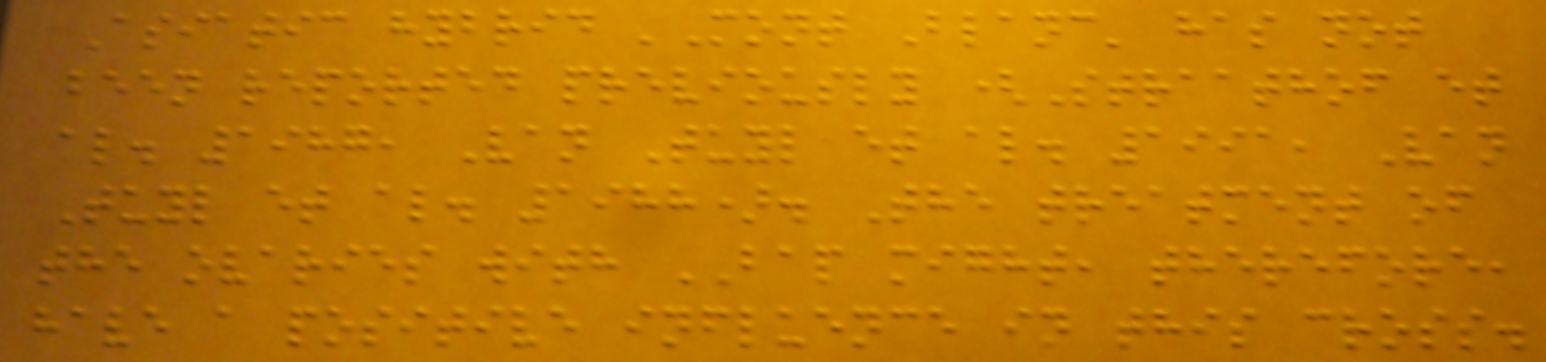Asiatic hybrid 'Mont Blanc' has not
been reported previously (Straathof et
al. 1987, Van Tuyl et al. 1991, Van
Tuyl et al. 1988). The treatment of
the ovaries with BAP might, therefore,
have a positive influence in this cross.
